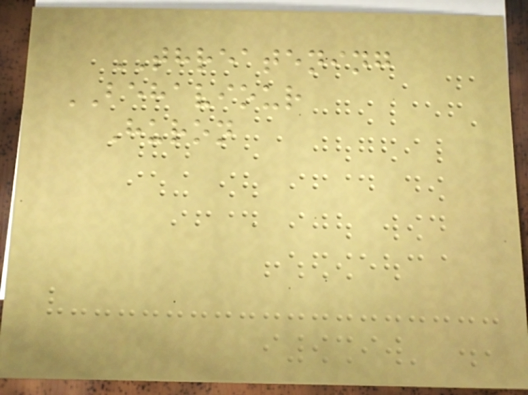THREATENING
BEHAVIOUR
Huron
